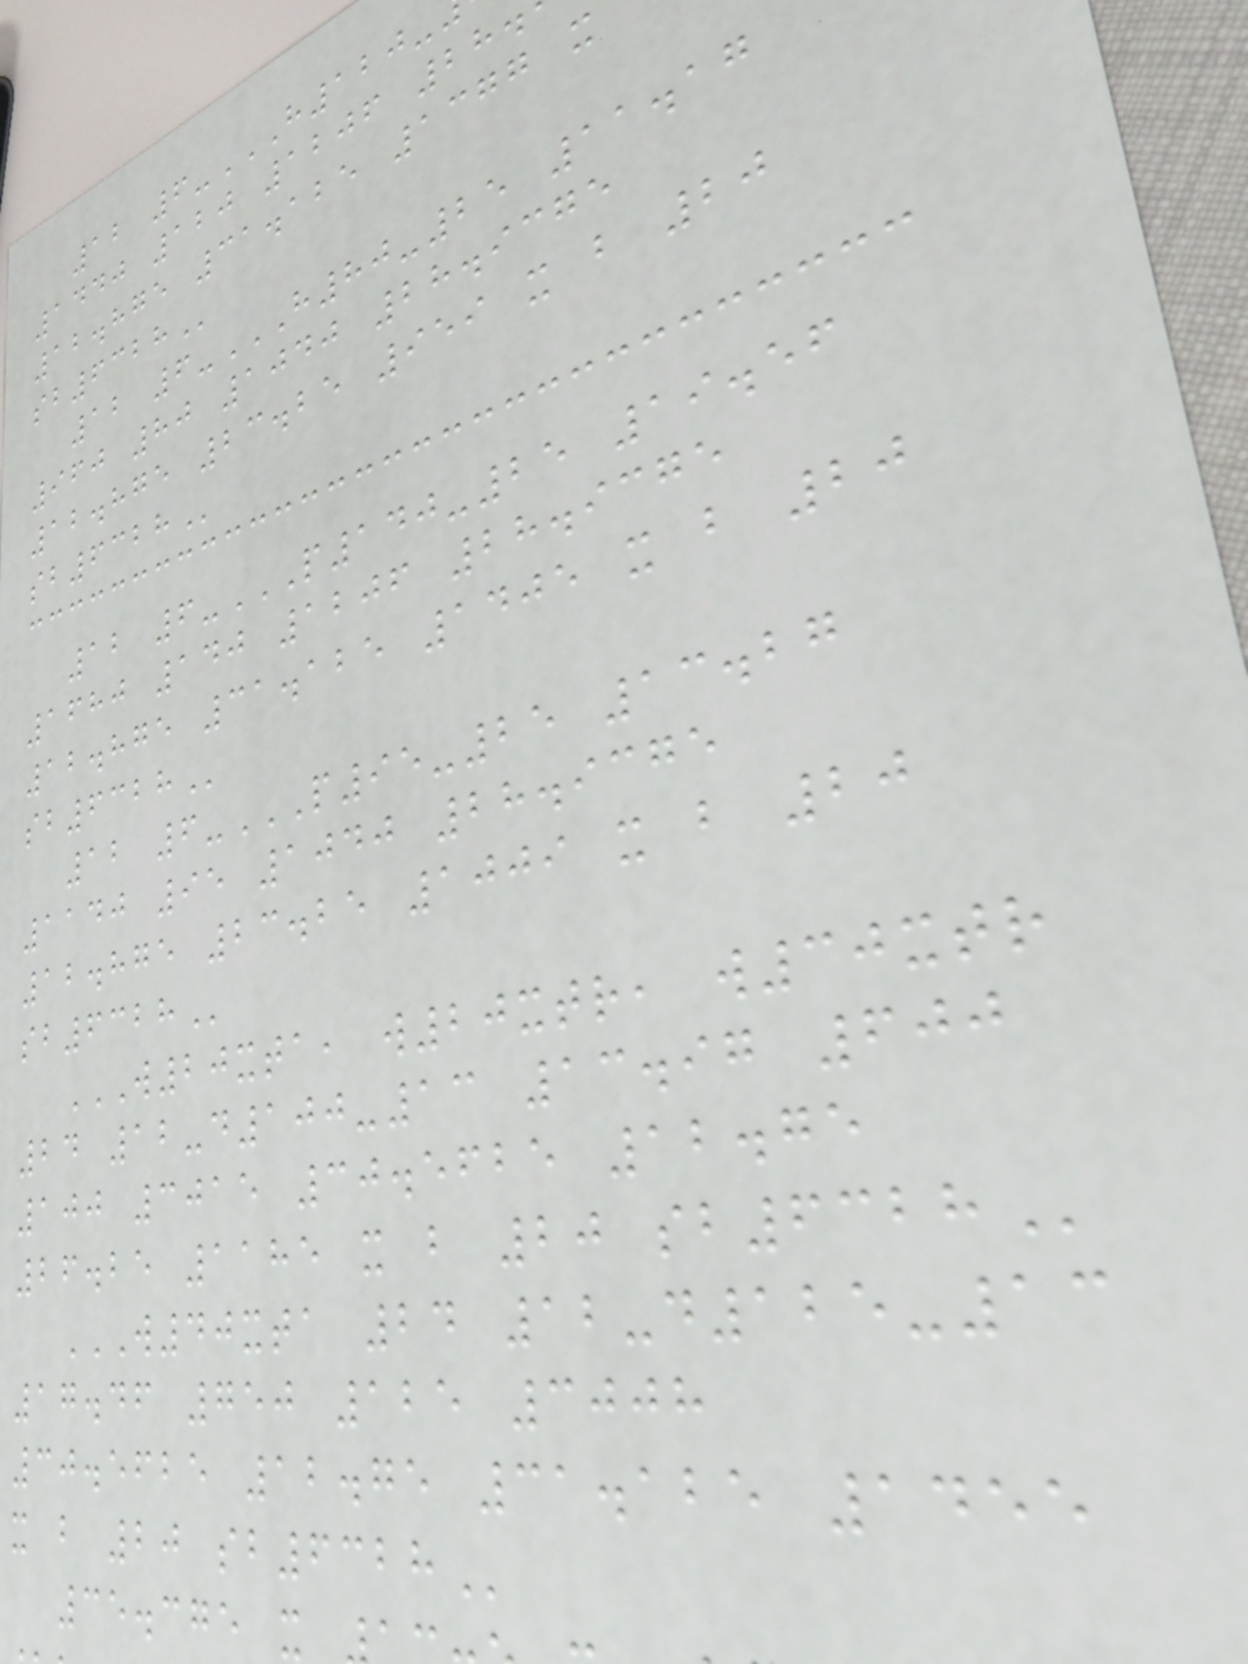12 6-
1440 120 1206 28.
12.875 31.125 1377 x
12 6-H80-25 11.17
960 80 1040 28.9375
12.875 23.25 959 x b 20
12 6-P140-25 19.56
1680 140 1206 28.9375
12.875 31.125 1405 x b 20
12 6-P95-25 13.27
1140 95 1040 28.9375
12.875 23.25 1009 x b 20
W20XTA, W20XTR, W30XTR
24 12-d100-13 13.97 600
100 3015 30.5625 12.75
26.25 1185 x b 20
W40XTA 24 12-D125-13
17.46 750 125 3008
30.5625 12.75 31.125 1455
x b 20
35.375 x
